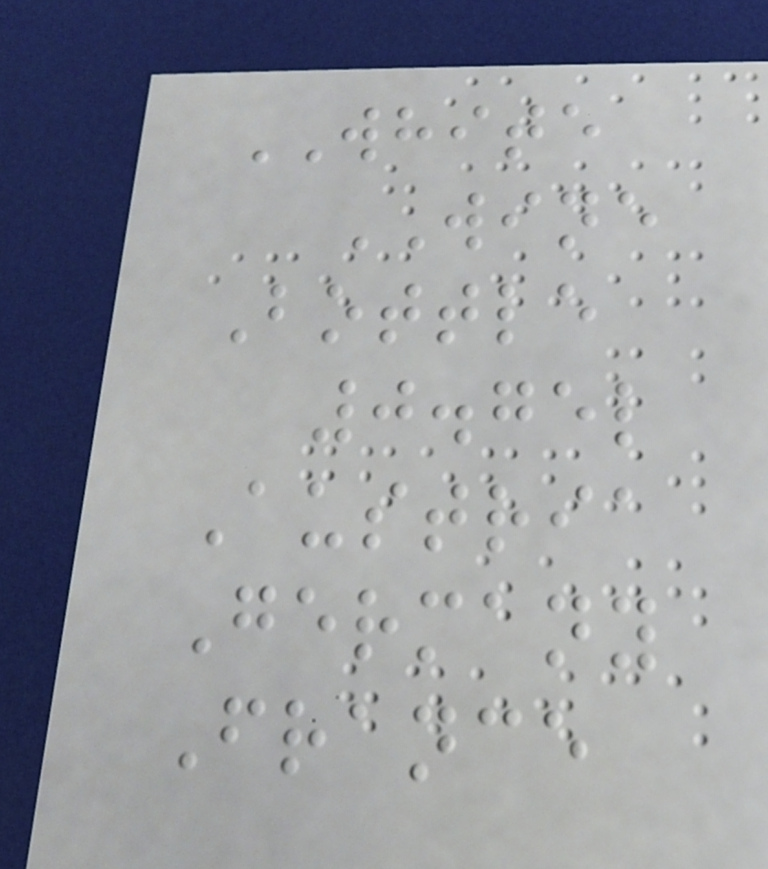WHITE
WINE
Bottle
0.75l
Austria
Germany
France
